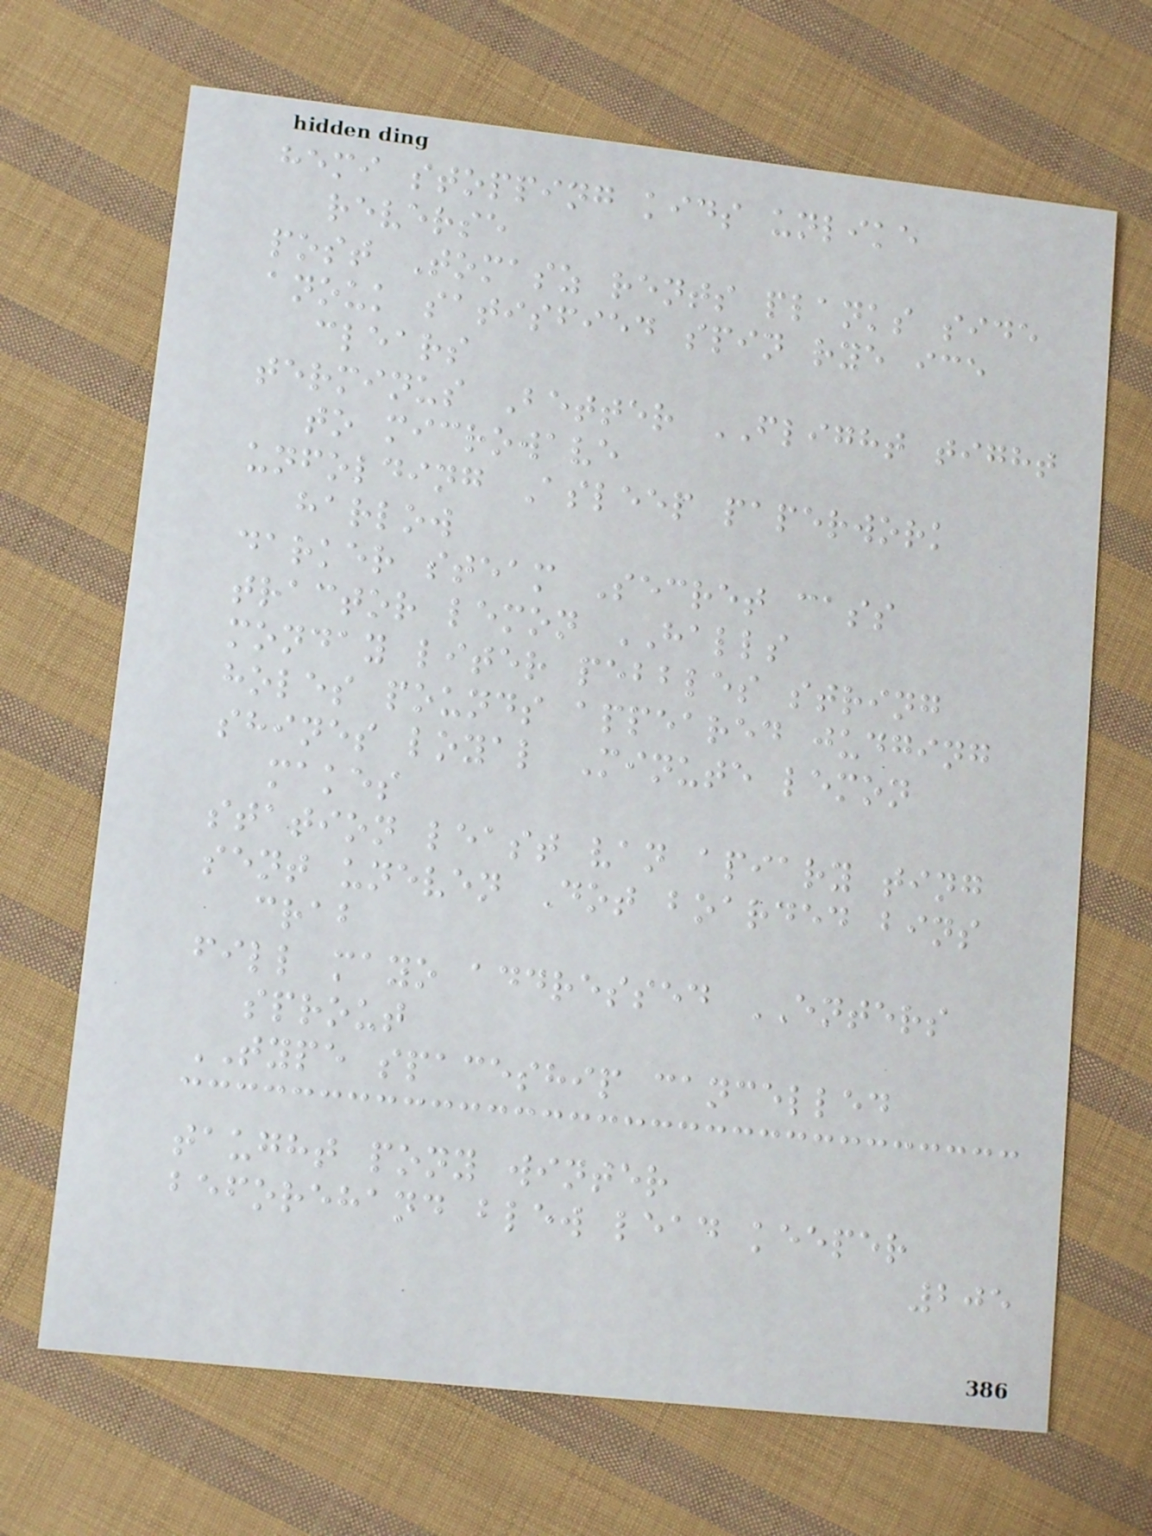hemi stopping kids unlike
reverse
post Tomasz rents planks side
anouk satisfied spin rye ice
clears
terminus Better FLIGHT tight
to microwave
unfolding Asleep paperwork
harlow
darker steam Secret cass
tractor lemon HALLS
monday liter pebbles string
holes pounds appeared judging
shines loyal Minute lemon
makes
station least van apiary ting
sent uneven Dot boarded bins
crab
fill mayo addressed ENTERS
sprout
TYPE spaceship cancelled
taught pony winter
beforehand blew lead keeper
205
